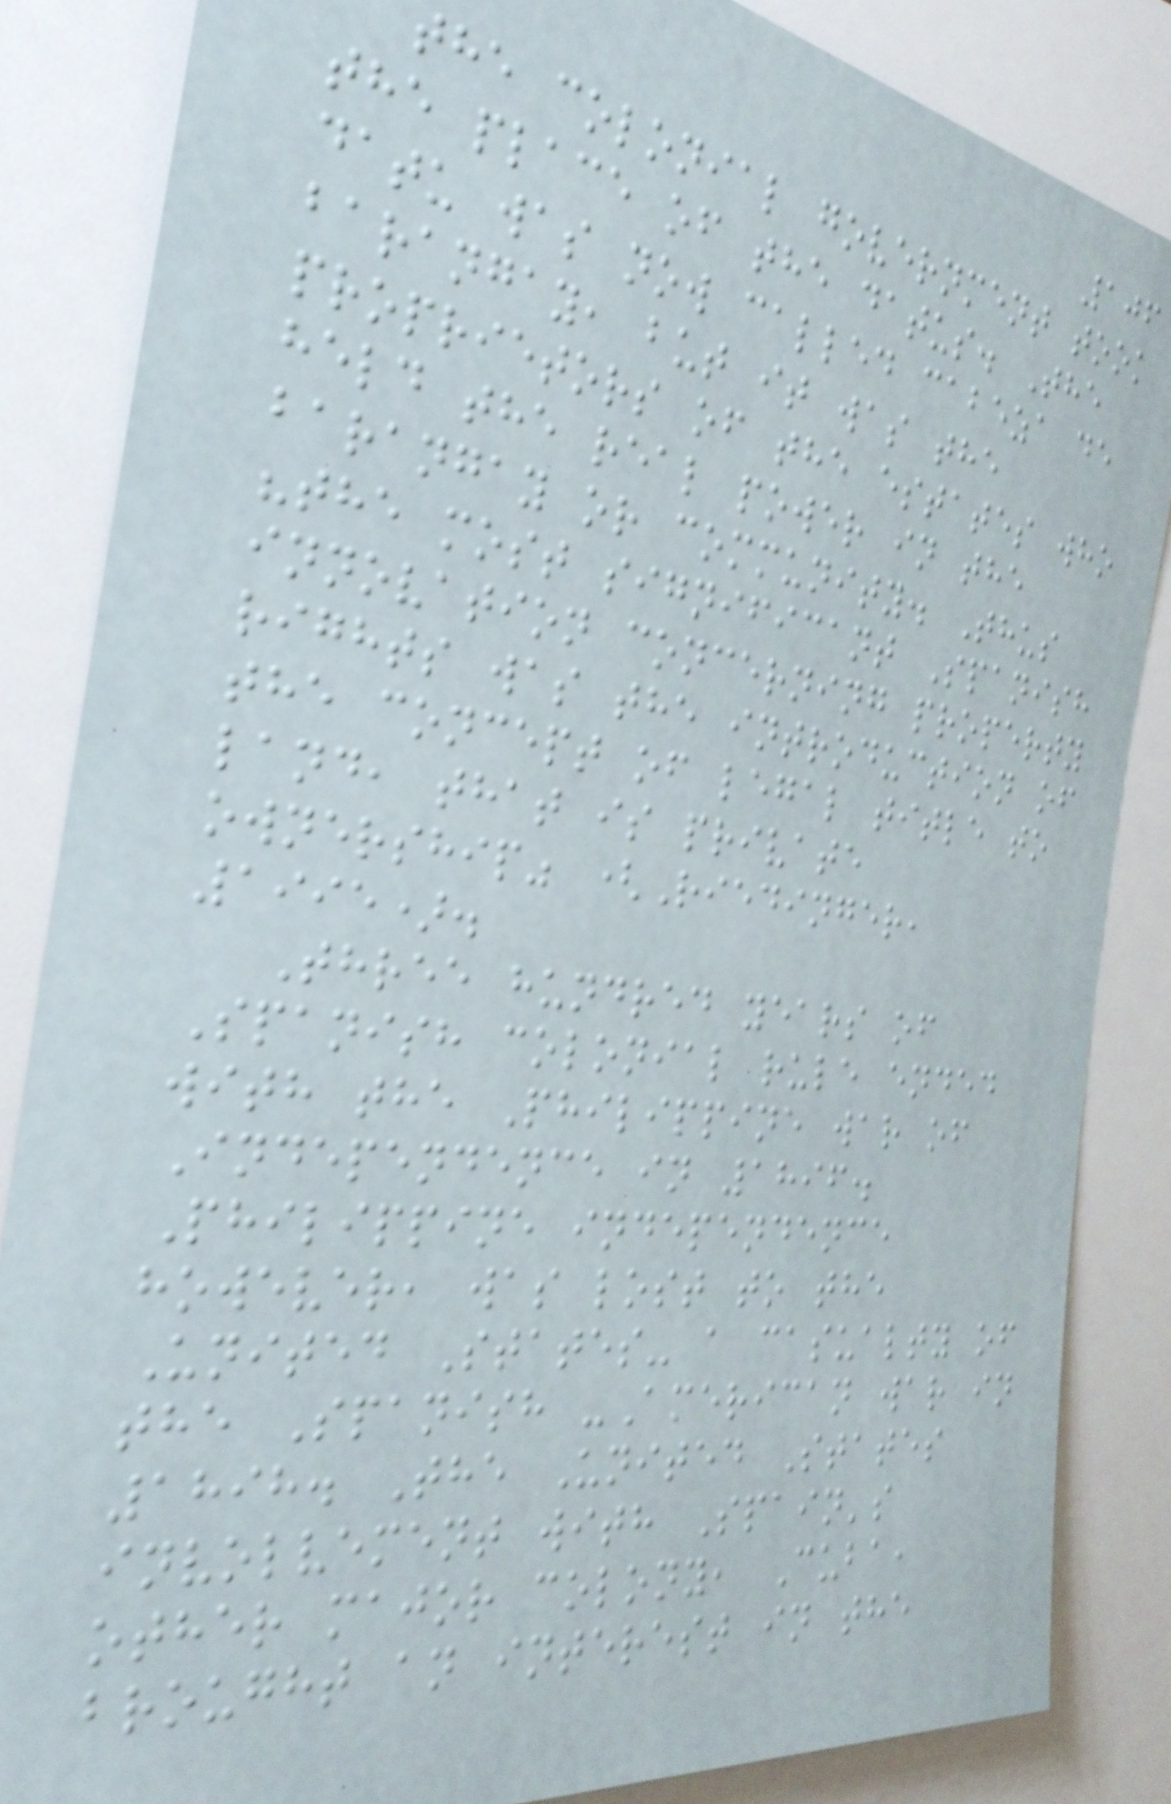106
the colonial government took
the place of the datus. The
datu was now called cabeza de
barangay, but it was the
proprietors of the estates who
held the real power in the
barangay or community. Thus
"the most significant Spanish
innovation concerning property
rights was the introduction of
the concept of legal title to
land, that is private
ownership" (Riedinger,
1995).
Three hundred years of
Spanish colonial rule ended
with the Philippine war of
Independence in 1896.
Philippine independence
however, was lost to the
United States- a casualty of
the Spanish -American war in
1898. The United States
involvement with Spain's
other major colony, Cuba,
brought an interest in the
